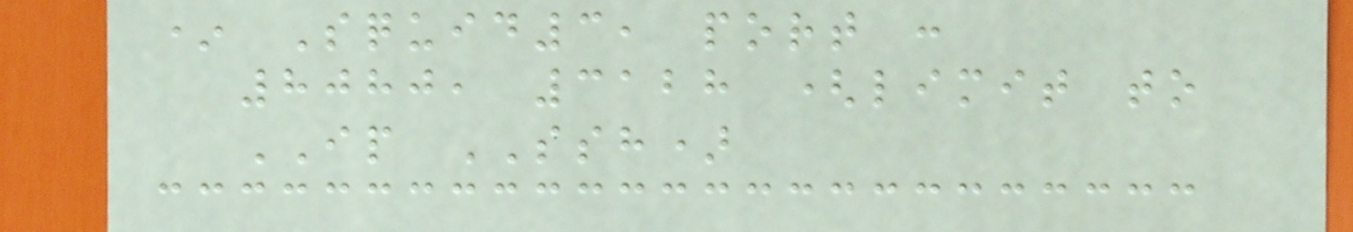* Squid3, port :
8080, 3128 (limit to
IP SSH)
